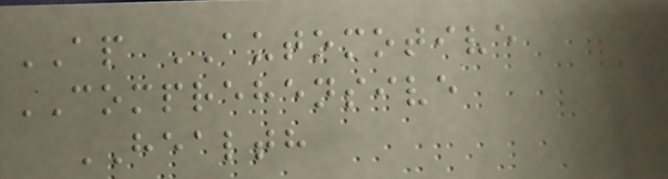AP AUTOMOTIVE
COMPREHENSIVE
HEALTH
